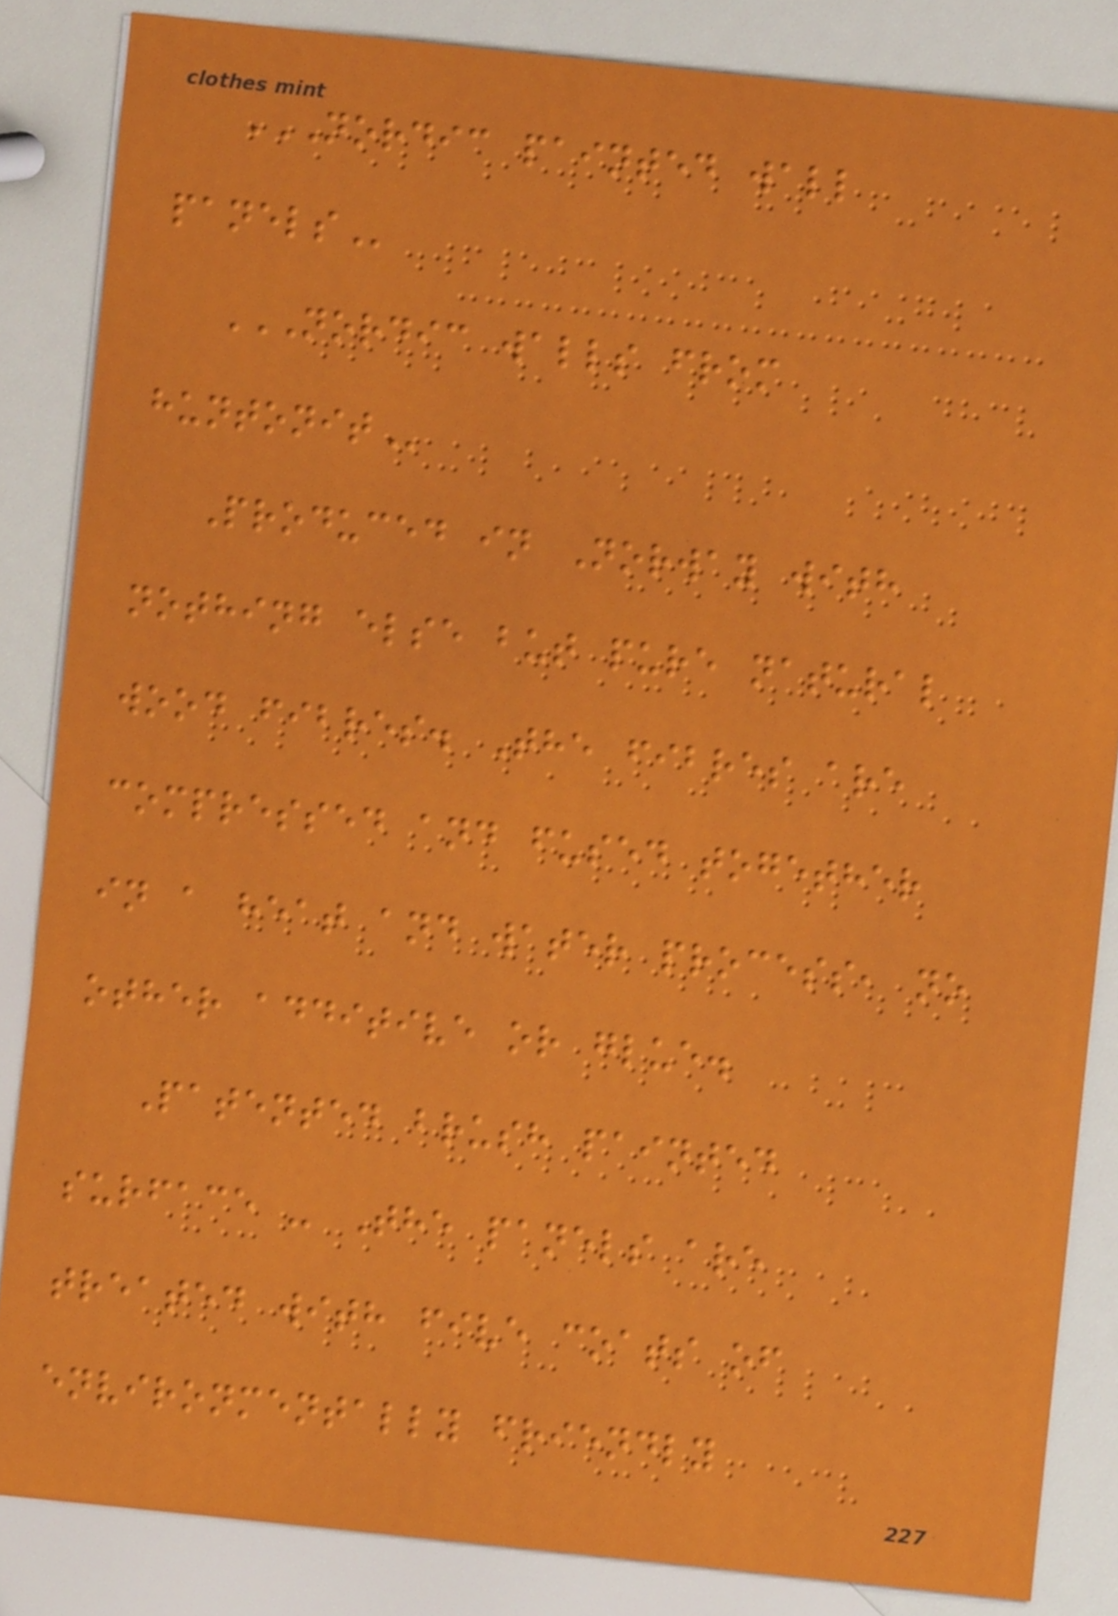NORDIC PAINTED WALL
PANELS
NORDIC WALLS FROM
HUNTONIT
Produced in Norway with
nothing else but pure natural
wood fibres. The fibres are
compressed and fused together
in a heat and water process, no
other additive or glue.
Patented brush painted
surface - The panels are
treated with five coats of
environmentally friendly
